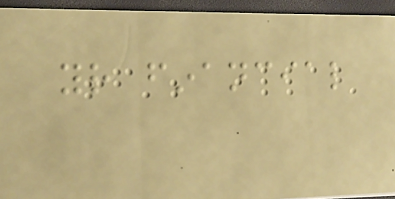your financial
